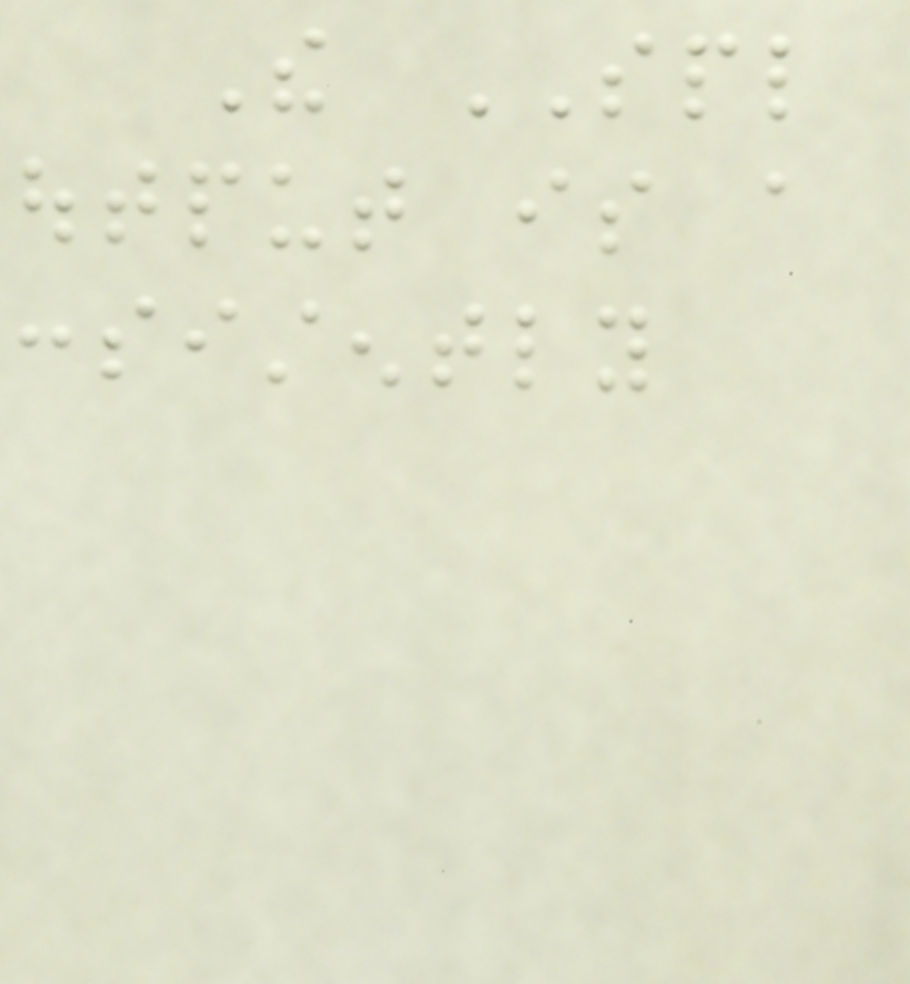The SPL
output is a
consistently
